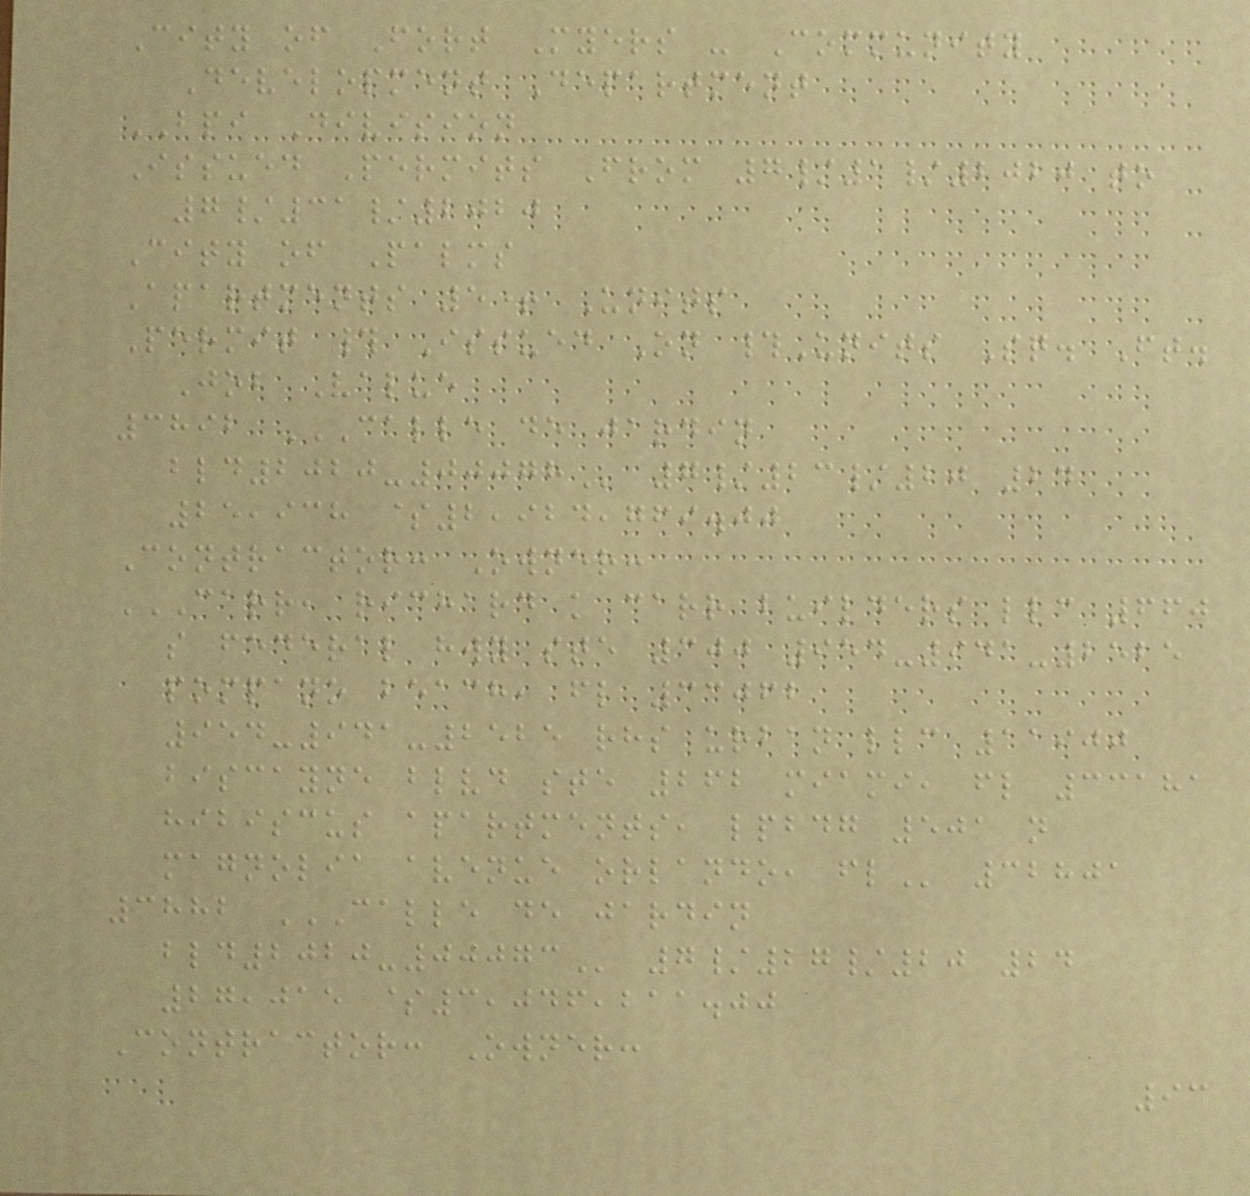City of Fort Myers - Community
Development Department
BPI Division
Issued Permits From 7/1/2020 to
7/31/2020
City of Palms
Apartments 5+ Units
Permit # Issued On #Units Sq. Ft.
Job Value
3892 CALLE DE JARDIN
BLD2020-00078 7/23/20 24
25,938 $2,924,769.00
Contractor: Owner:
CARR, RICHARD K CARR BUILDERS LLC 660
S FEDERAL HWY STE 300 954-941-2525
POMPANO BEACH, FL 33062
954-941-2525 RHS URBAN LLC 11900
BISCAYNE BLVD STE 262 MIAMI, FL 33181
HIBISCUS APARTMENTS, LPBDG 501 N
MAGNOLIA AVENUE ORLANDO, FL 32801
3882 CALLE DE JARDIN
BLD2020-00073 7/27/20 24
27,015 $3,046,211.00
Contractor: Owner:
93
